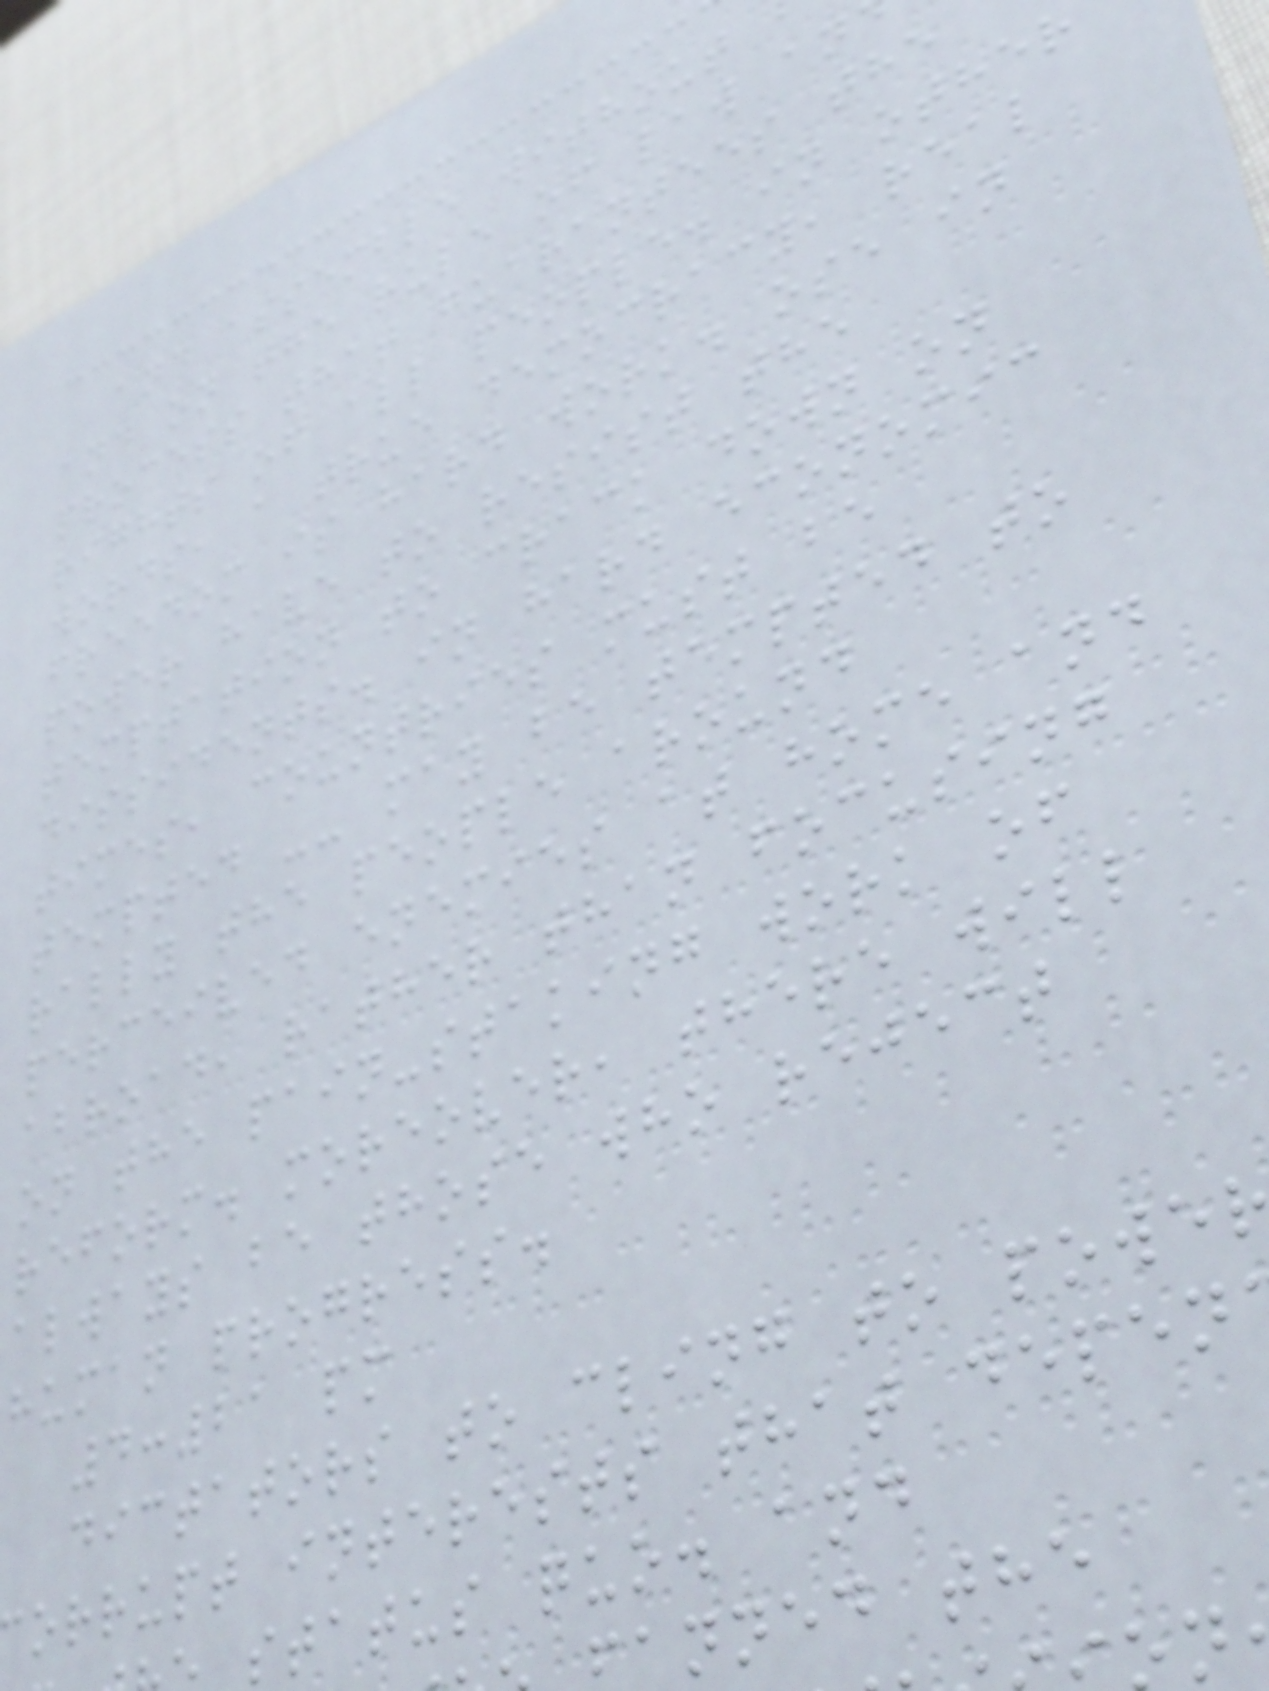and assemble without
and on the rule of law an
process that guarantees the
rights of all people. in other
words, a true democracy, real
freedom is hard work. ose in
power have to resist the
temptation to crack down on
dissidents. in hard economic
times, countries must be
tempted -- may be tempted to
rally the people around
perceived enemies at home and
abroad, rather than focusing
on the pain-staking work of
reform. moreover, there will
always be those who reject
human progress.
4:21 pm
dictators to cling to powe
orrupt interests that depen
status quo. and
anned the
